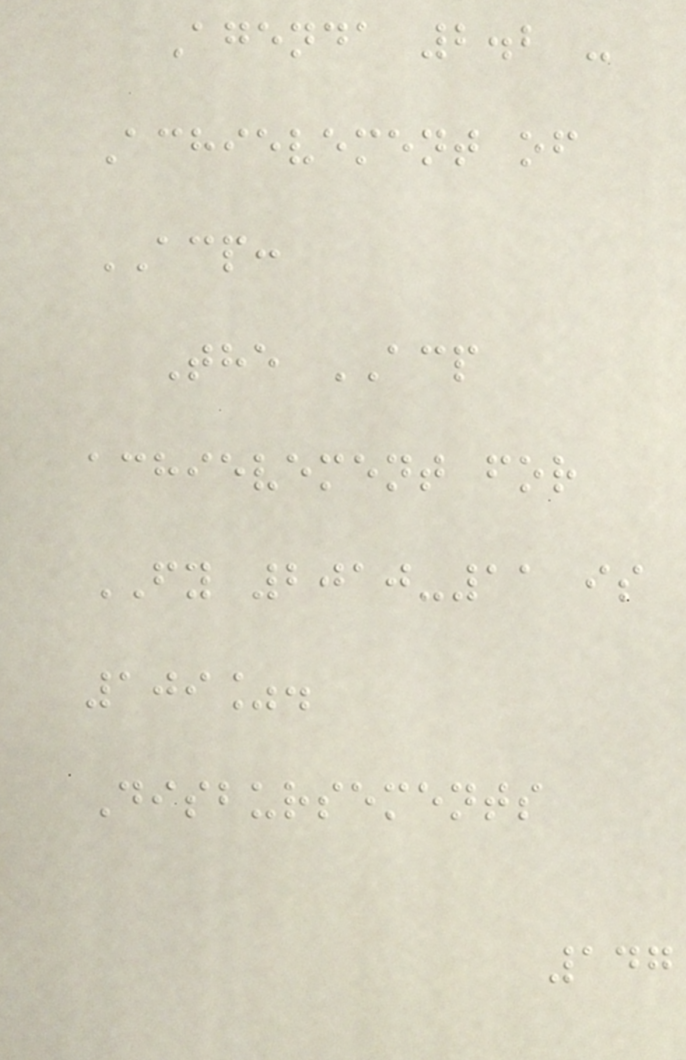Agenda 2.2 -
Achievement of
ACP:
The ACP
achievement for
FY 2010-11 is
109%.
Disbursements
147
